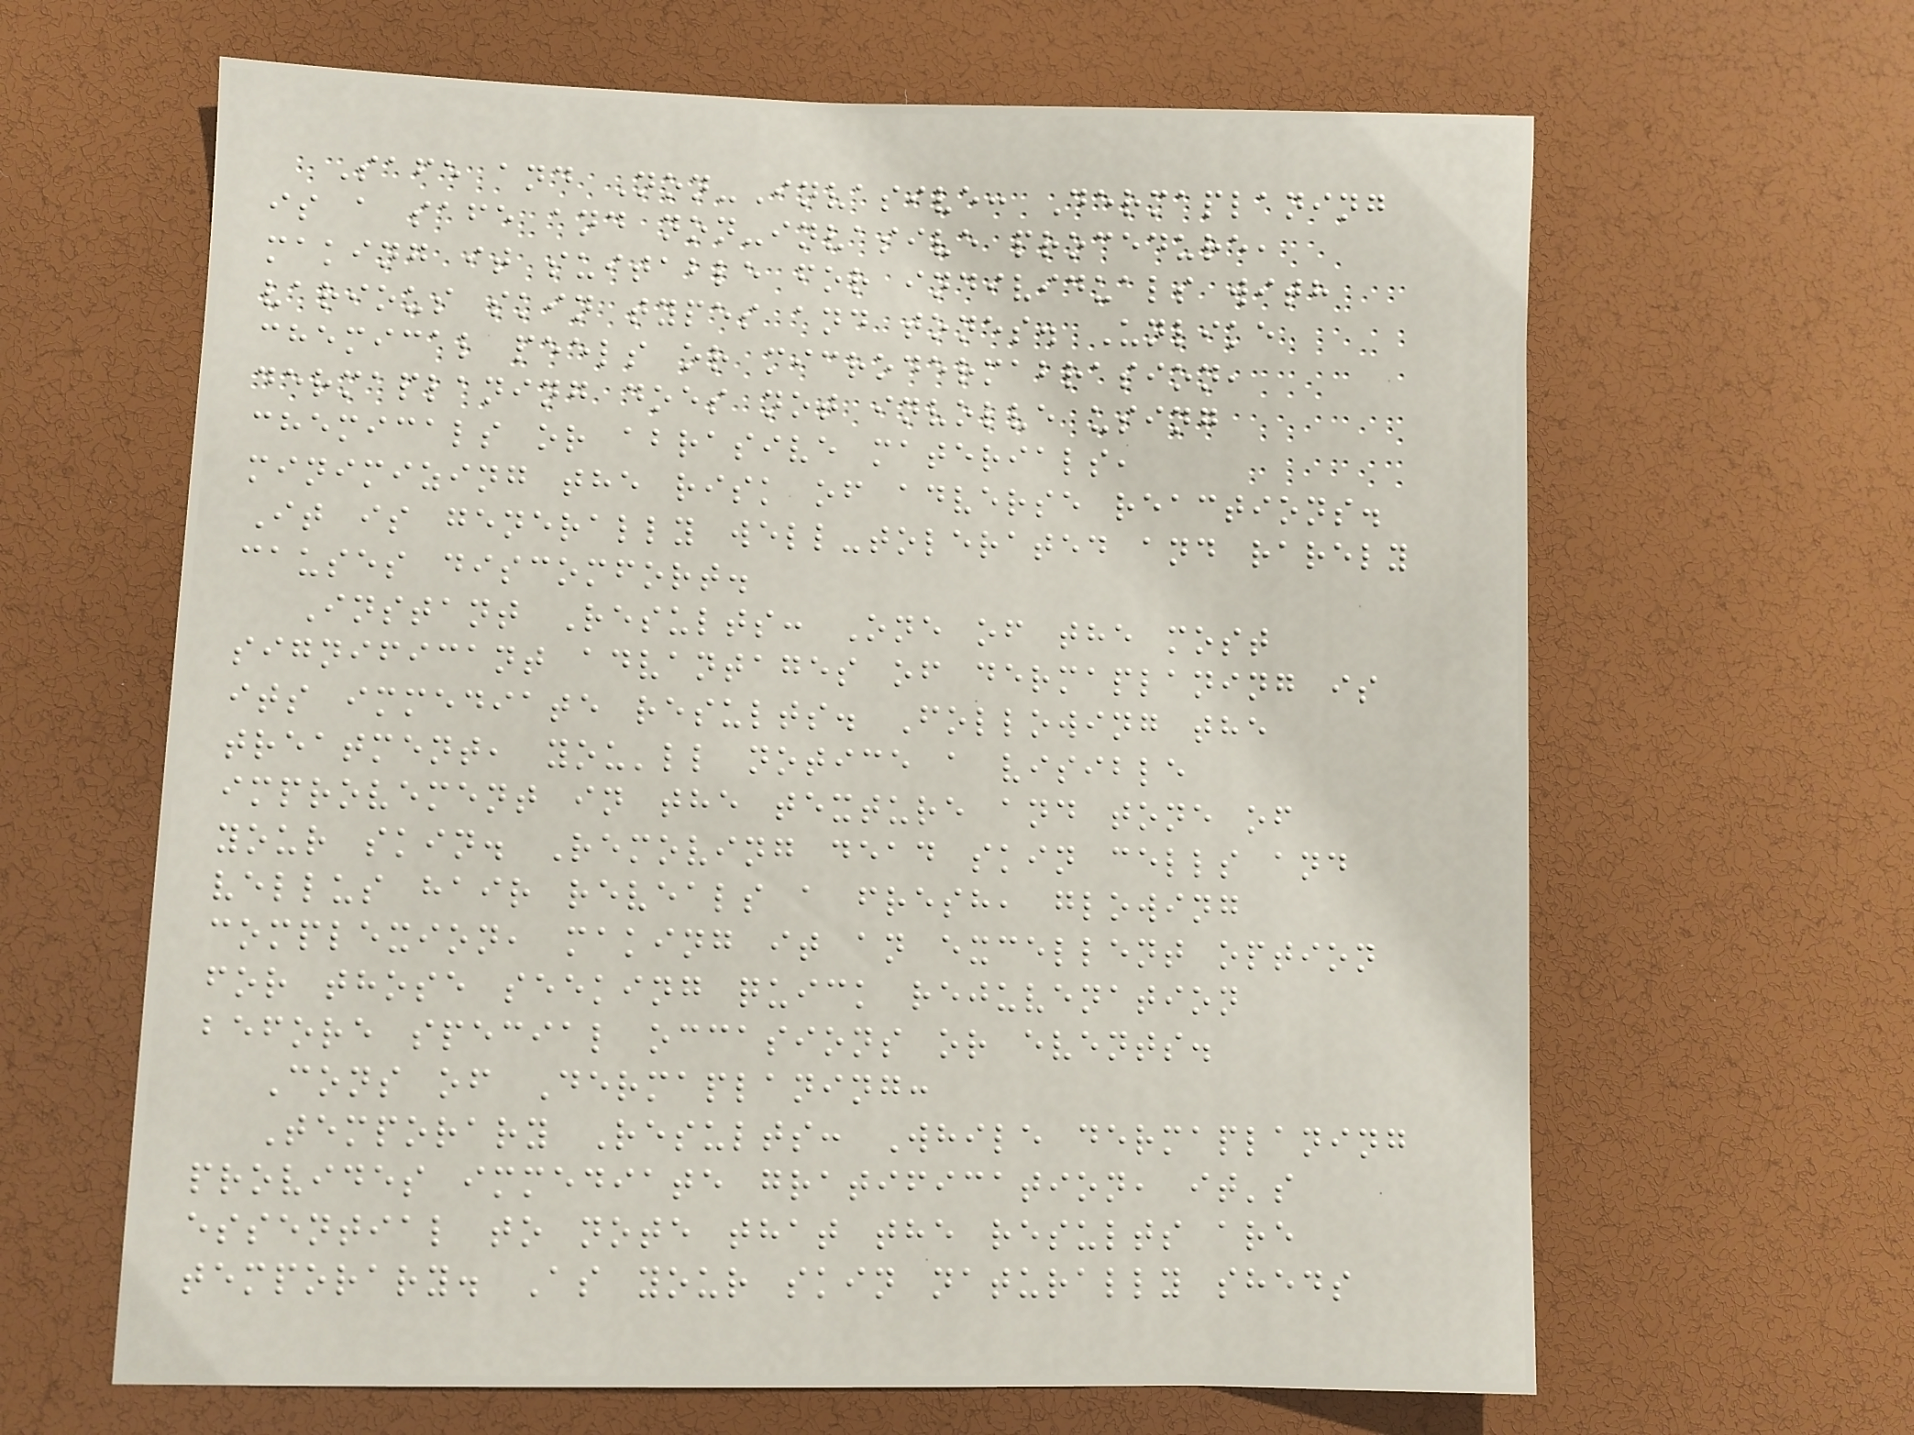Safe and Non-Invasive: Dermaplaning
is a safe and non-invasive procedure,
making it suitable for individuals with
various skin types and tones. Unlike
chemical peels or microdermabrasion,
dermaplaning does not involve using
chemicals or abrasive materials,
minimizing the risk of adverse reactions.
It is generally well-tolerated and rarely
causes discomfort.
Instant Results: One of the most
significant advantages of dermaplaning is
its immediate results. Following the
treatment, you'll notice a visible
improvement in the texture and tone of
your skin. Removing dead skin cells and
vellus hair reveals a fresh, glowing
complexion, making it an excellent option
for those seeking quick rejuvenation
before special occasions or events.
Cons of Dermaplaning:
Temporary Results: While dermaplaning
provides immediate gratification, it's
essential to note that the results are
temporary. As your skin naturally sheds
